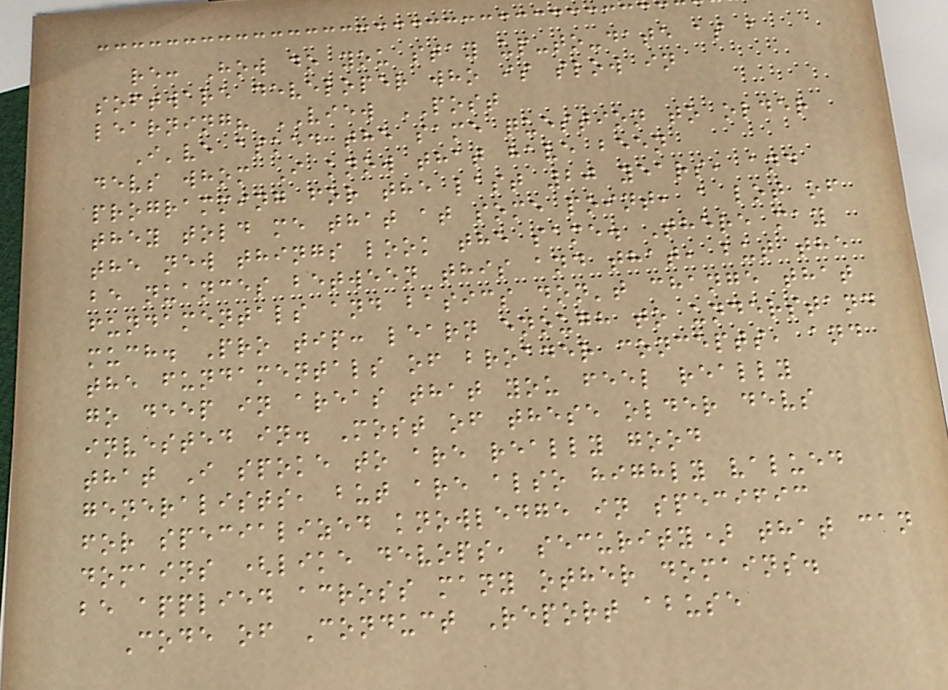re: How do you stay up-to-date as a
software developer who is slow in
learning? VIEW POST
I've asked the same question to older
devs whom I know that have been
programming for the last 20 years, and
they told me that at some point, a lot of
the new things look the same. There may
be nuances between this and that, but the
fundamentals and basics don't change that
much. Pro tip: learn enough to understand
the fundamentals of broader concepts, and
go deep in areas that you feel really
invested in. Most of these older devs
that I spoke to are really good
generalists, but are also highly valued
for specialized knowledge in specific
domains (like devops, security) that can
be applied across many other domains.
Code of Conduct Report abuse
